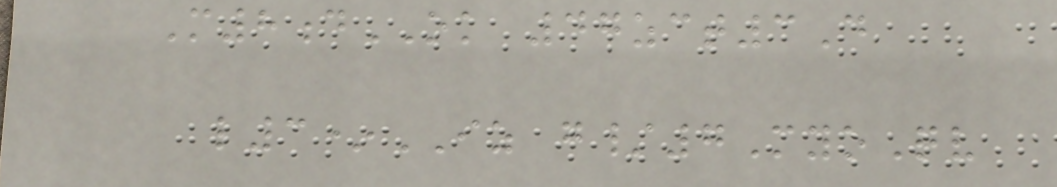M8dOK 47zct3D
l3*IZ g/7MyoQv
